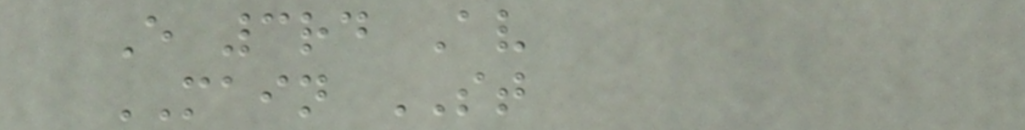E 3rd Av
MAIN ST
